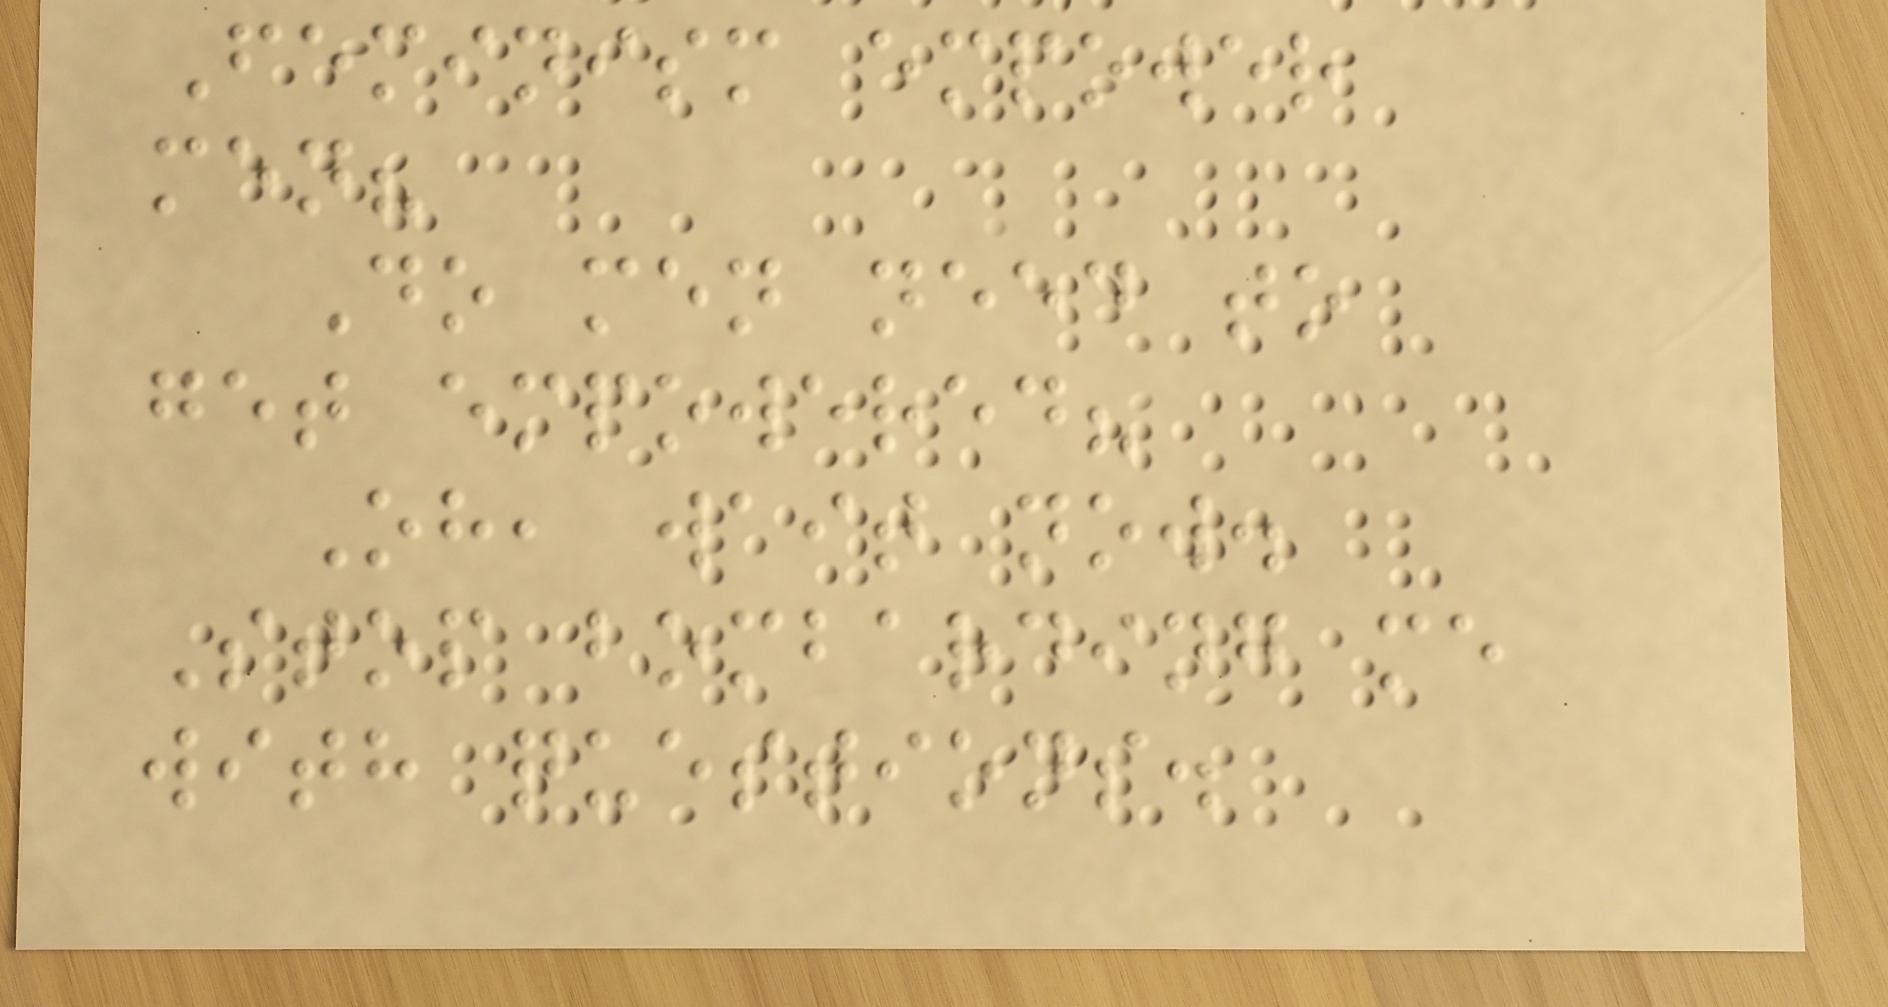Feminism empower
men?
Do men need to
get empowered?
Oh, wait now.
Stop bombarding me
with questions.
